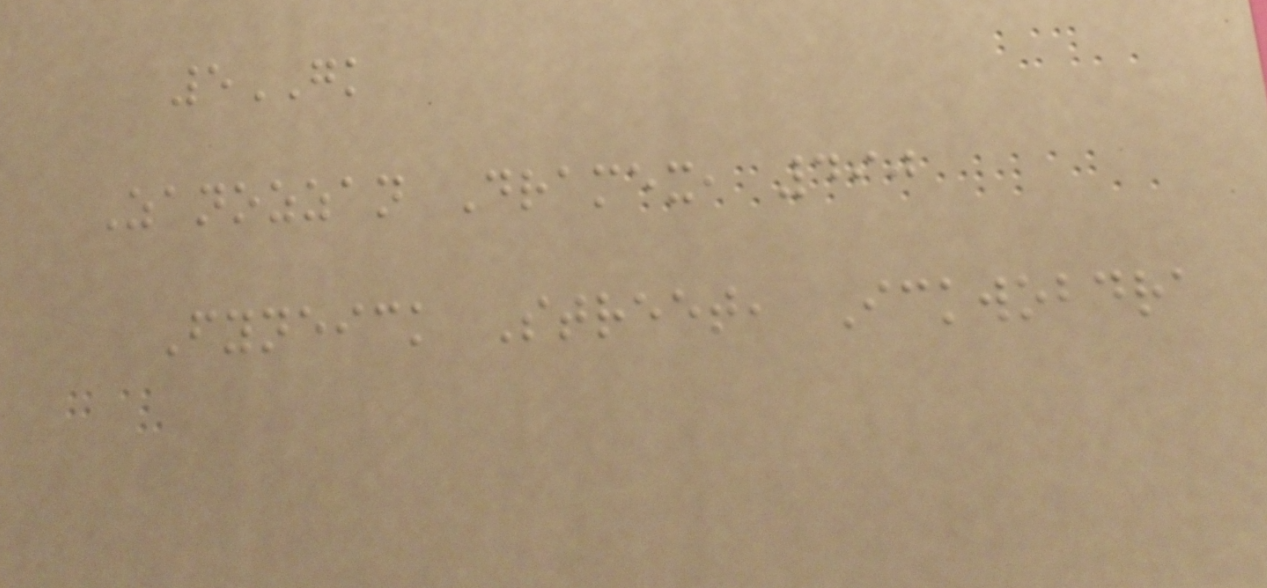5GK
Zanozzan Dramex, 490
Fyneick Street, Ickwobdra
